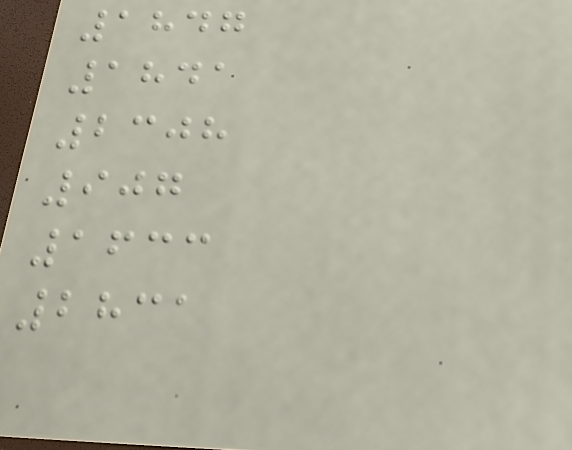1847
1841
2308
907
1633
2831
